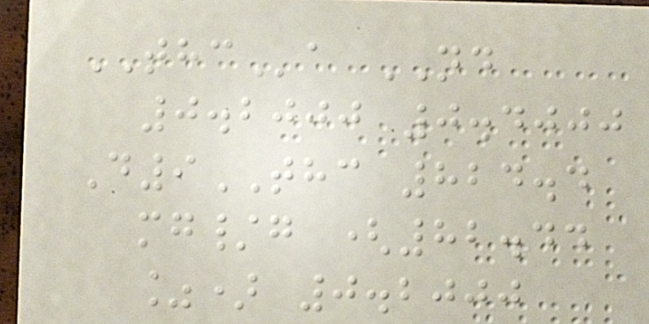THCa ND
0.2000 0.4000
D9THC 824.4
mg/g (82.44
%) 0.2000
